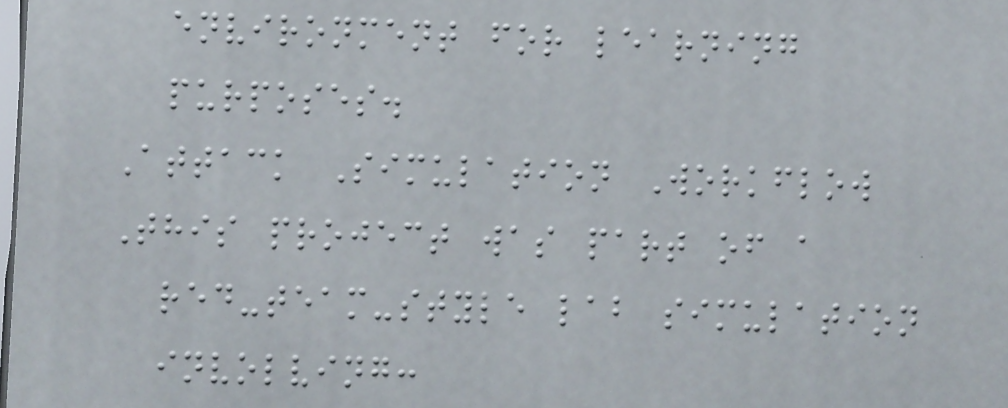environment for learning
purposes.
Attack Simulation Workflow
This project was part of a
red-team-style lab simulation
involving:
